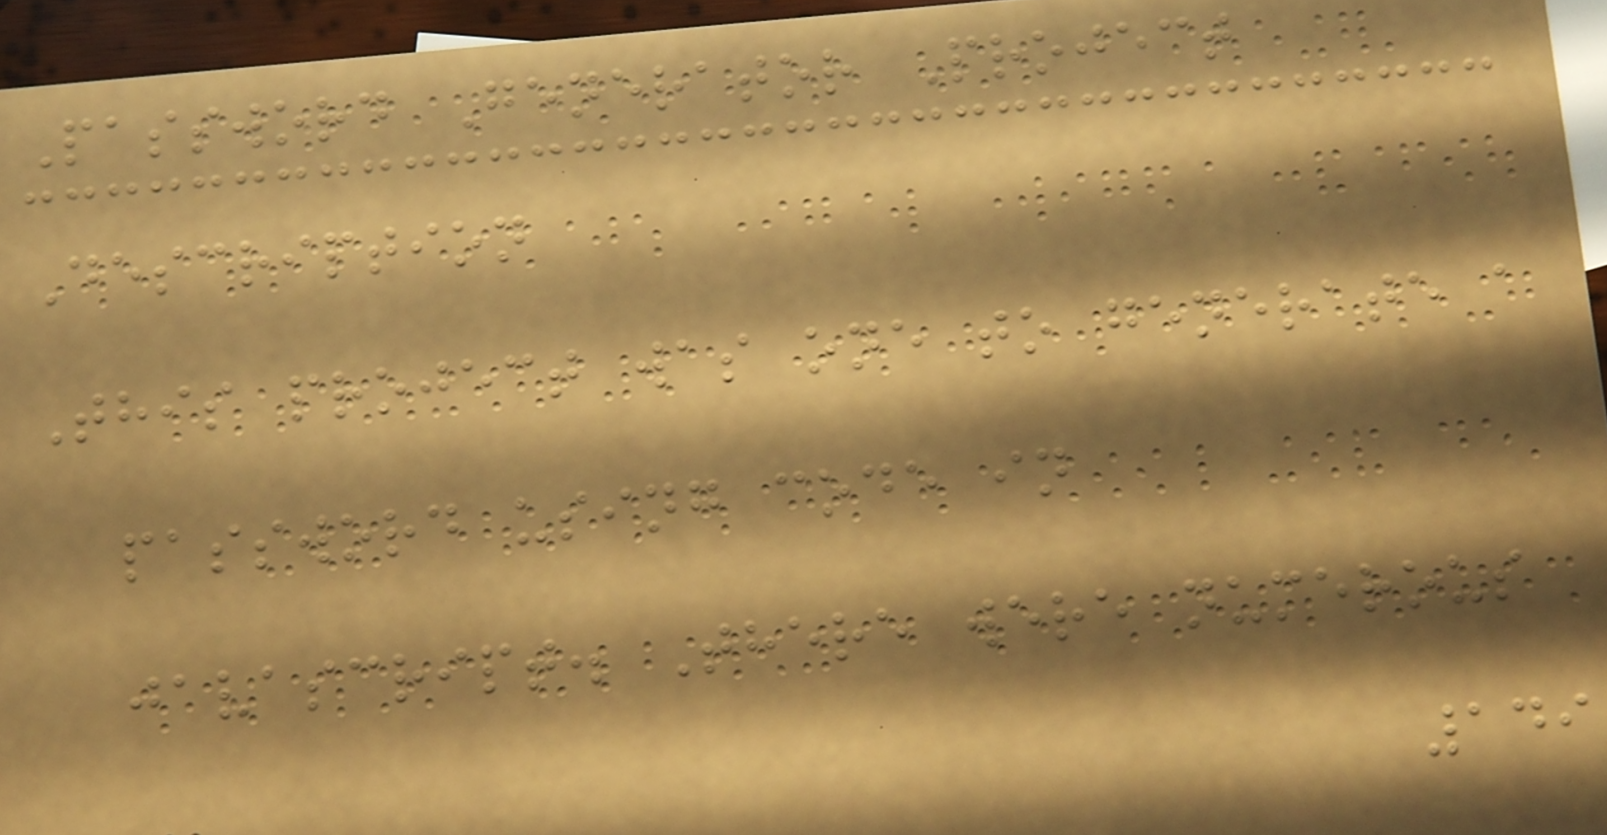Password Generator Project
Description
This project was one to generate a
password using code in
javascript. There were numerous
149
